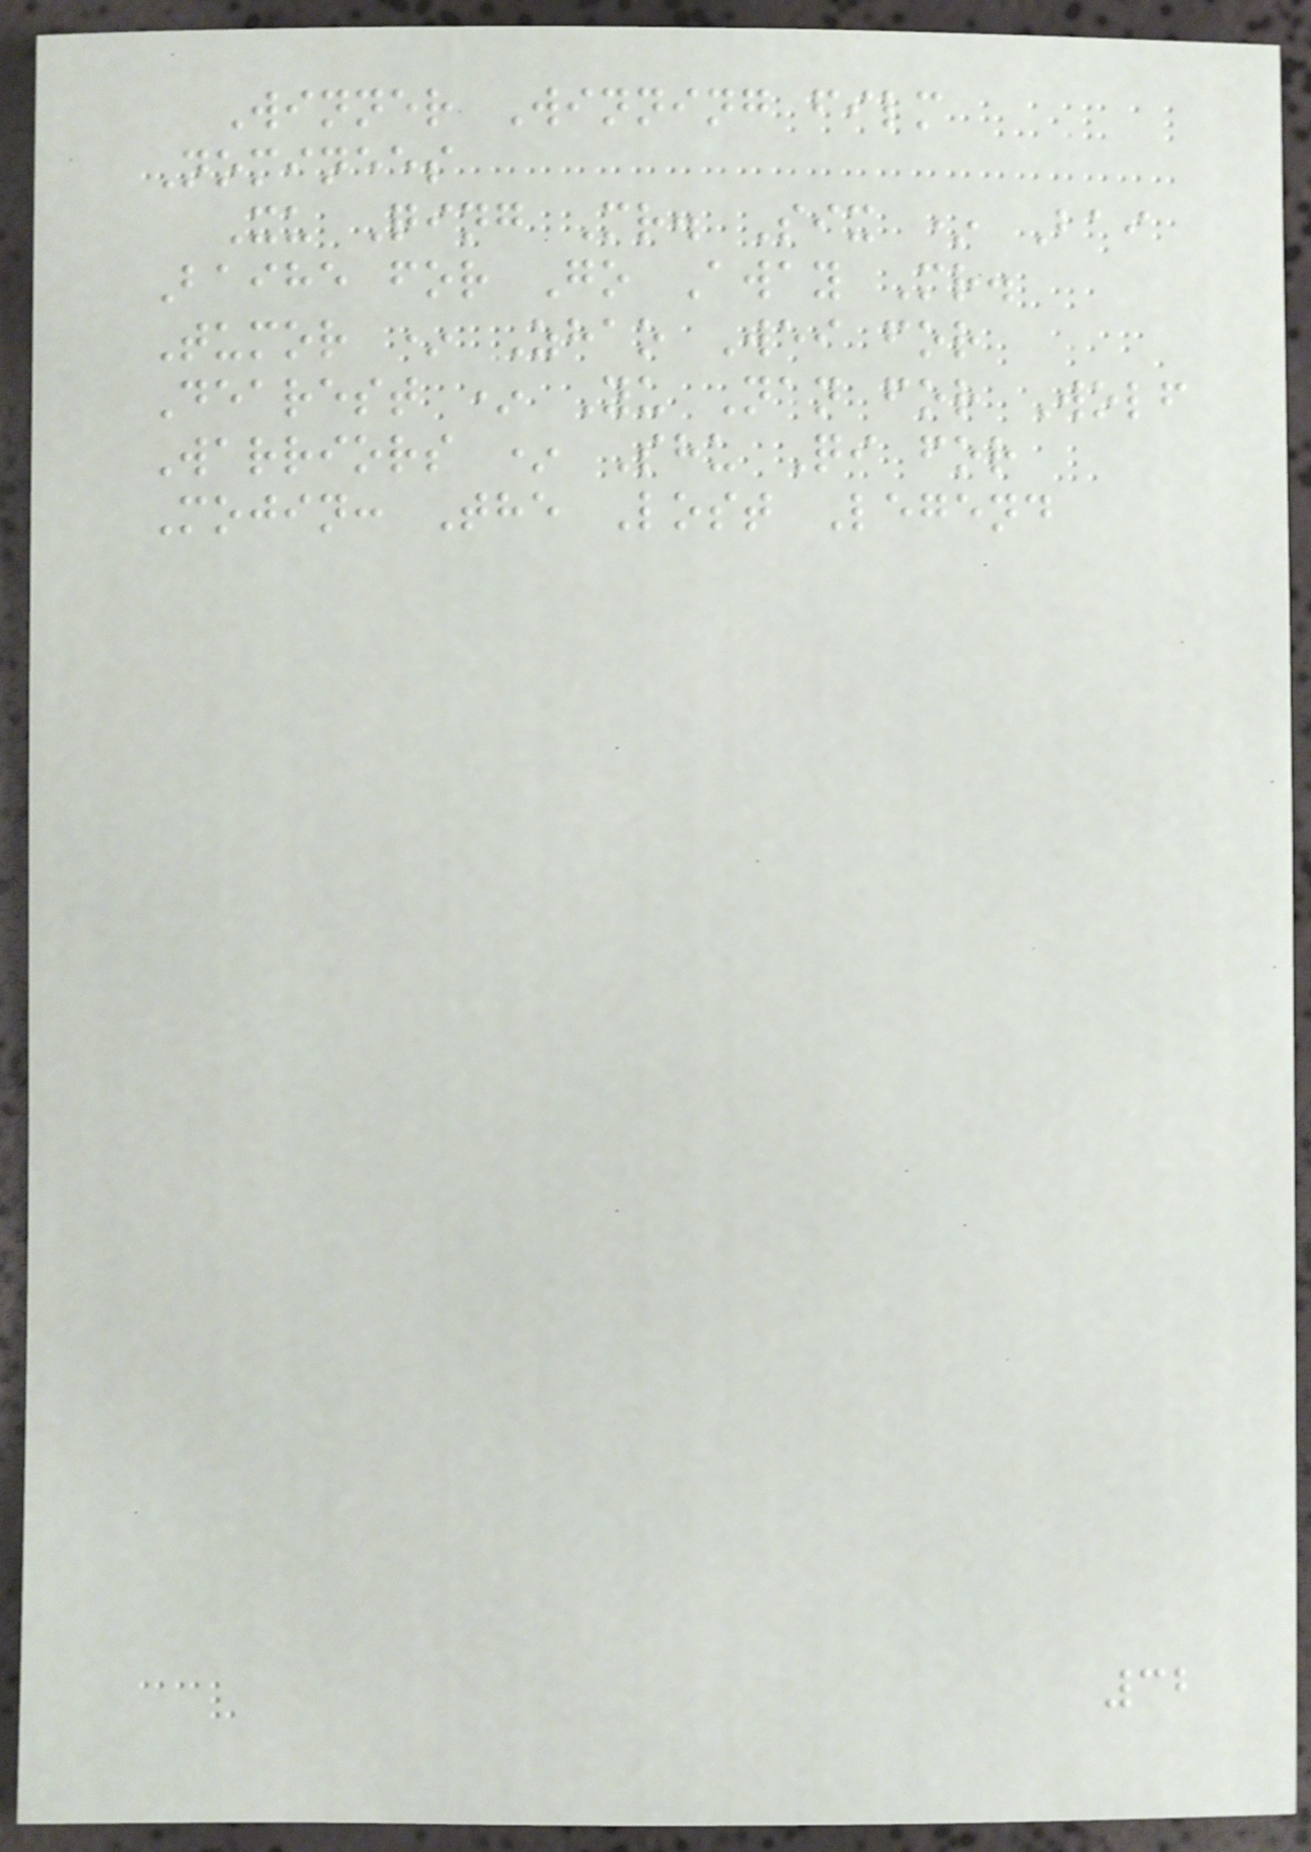Winner Winning film
Nominees
Xu Qing Mr. Six * Bai
Baihe for Go Away Mr.
Tumor * Zhao Wei for
Dearest * Yu Nan for Wolf
Warriors * Shu Qi for
Mojin: The Lost Legend
32
